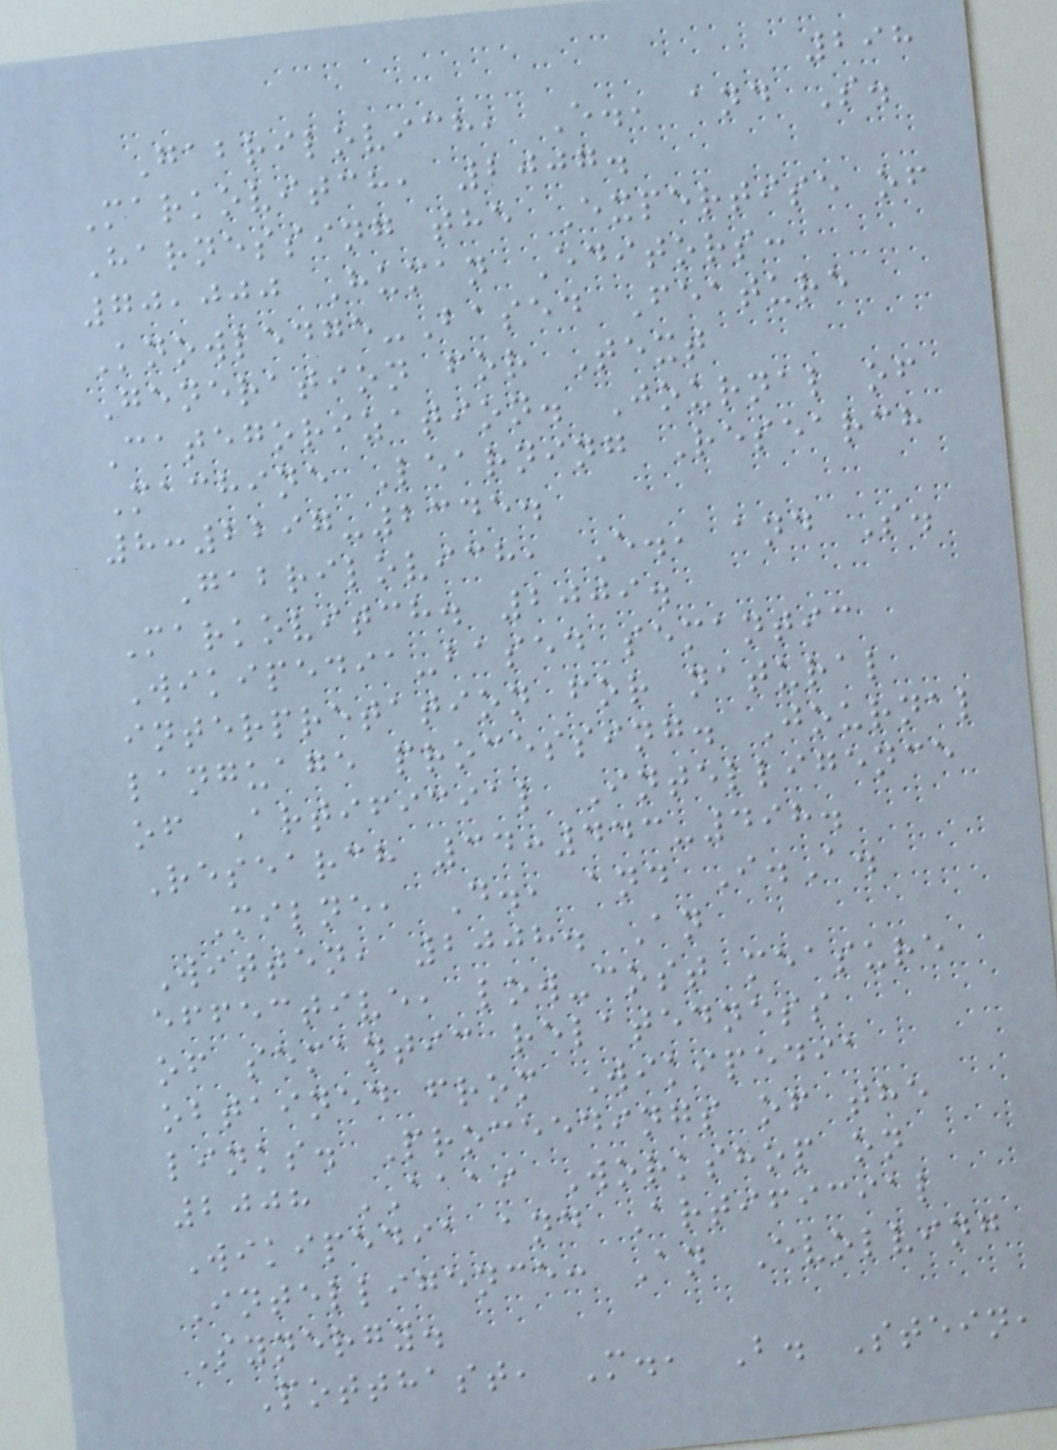298
Gabrilovich, E., and S.
Markovitch, 2007.
Harnessing the Expertise of
70,000 Human Editors:
Knowledge-Based Feature
Generation for Text
Categorization. Journal of
Machine Learning Research
8:2297-2345.
Gabrilovich, E., and S.
Markovitch. 2009.
Wikipedia-based semantic
interpretation for natural
language processing. Journal
of Artificial Intelligence
Research 34:443-498.
Milne, D., and I.A.
Witten, 2008. An
effective, low-cost measure
of semantic relatedness
obtained from Wikipedia
links. Proceedings of the
2008 AAAI Workshop on
Wikipedia and Artificial
Intelligence: An Evolving
Synergy.
Potthast, M., B. Stein,
